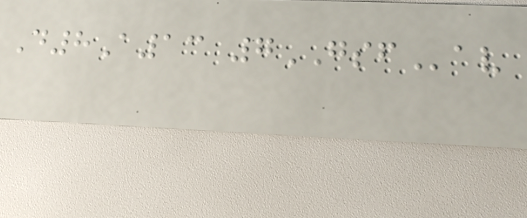D8A13 7GSFav
